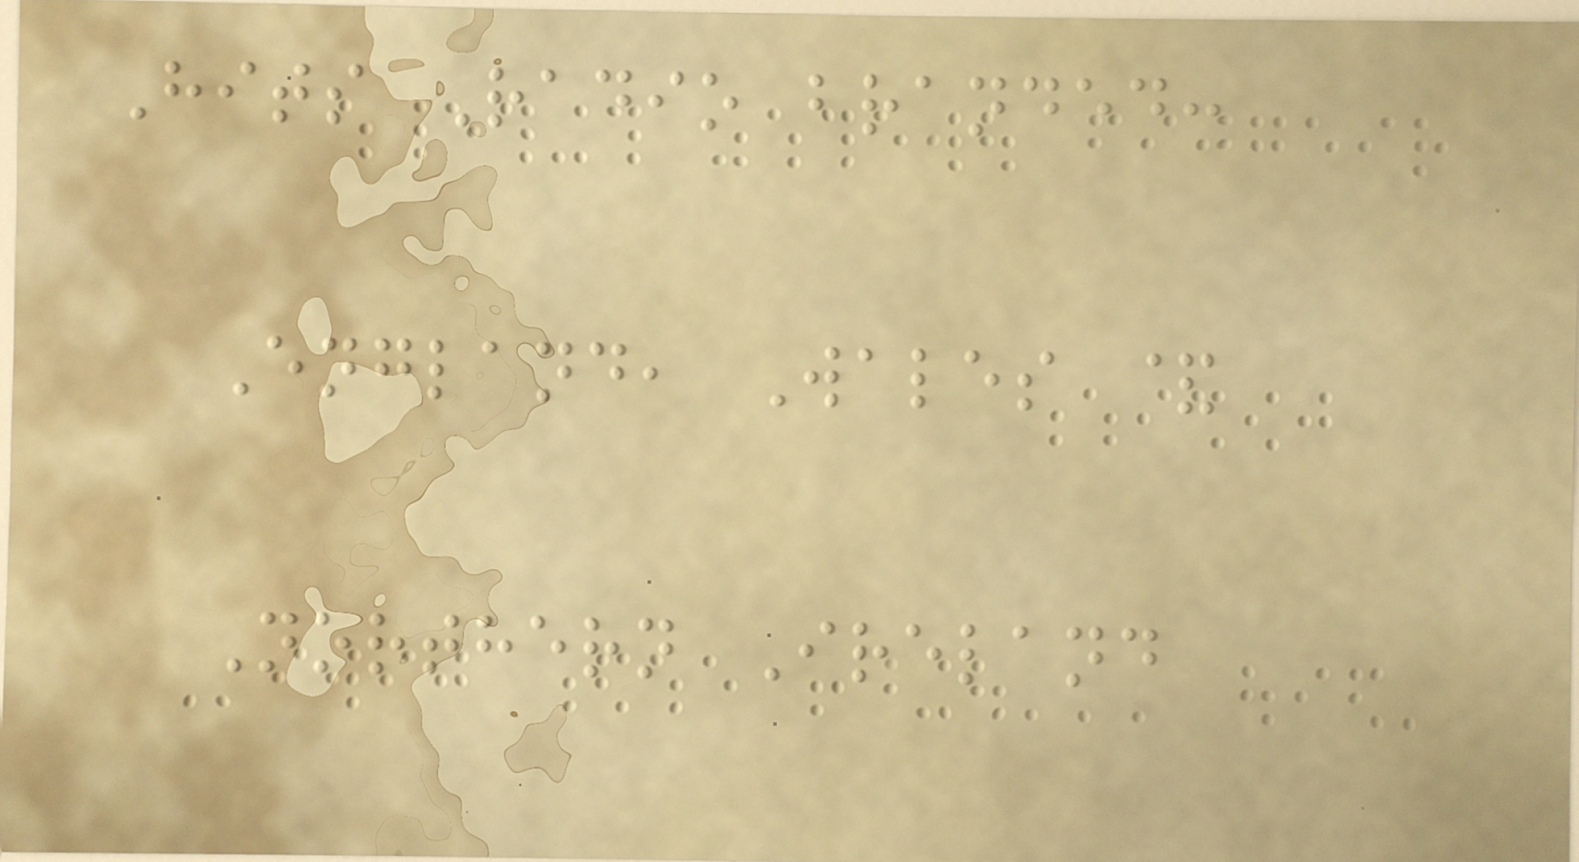Hits Radio branded:
England, Wales &
Northern Ireland
